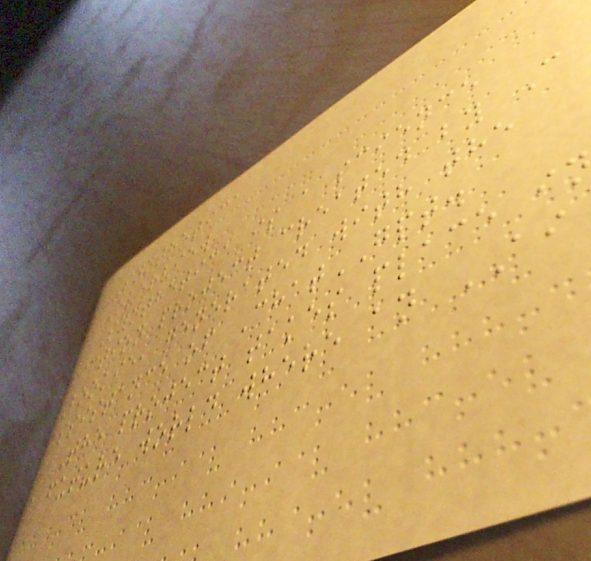Synthetica
Overview
Synthetica is a science
fiction project created by C
Bookie, generated with the
assistance of ChatGPT.
The project takes place in
a future world where an AI
